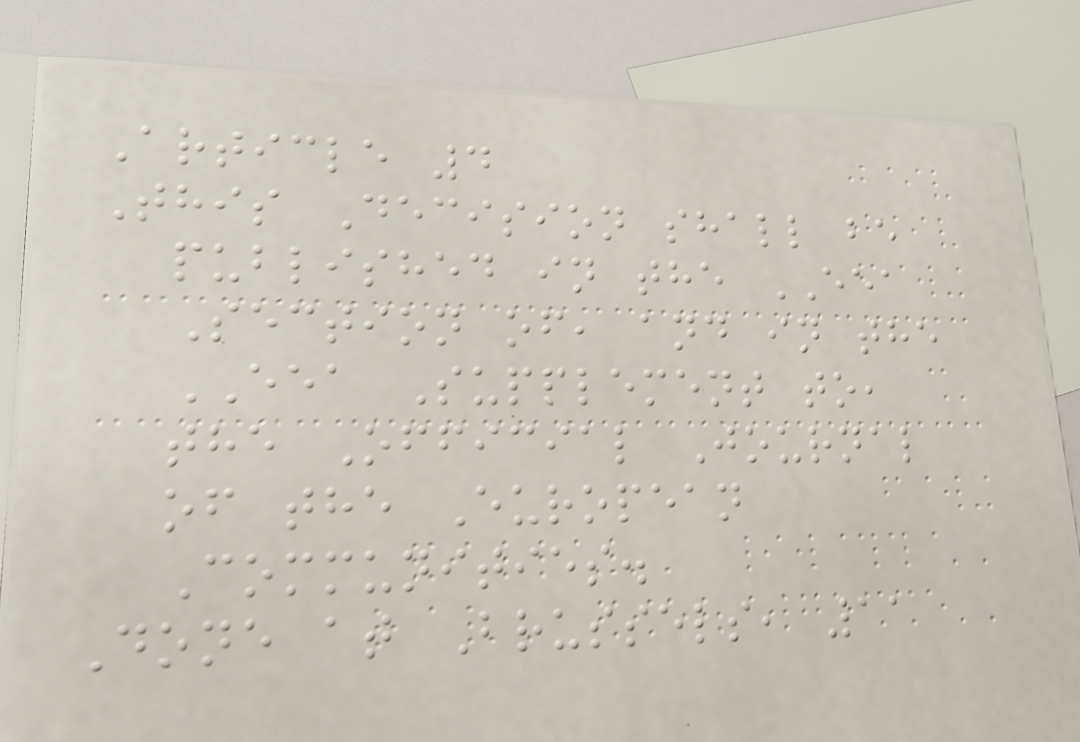Article 4
This Decision shall be
published in the EEA
Section of, and in the
EEA Supplement to,
the Official Journal
of the European
Communities.
Done at Brussels, 11
